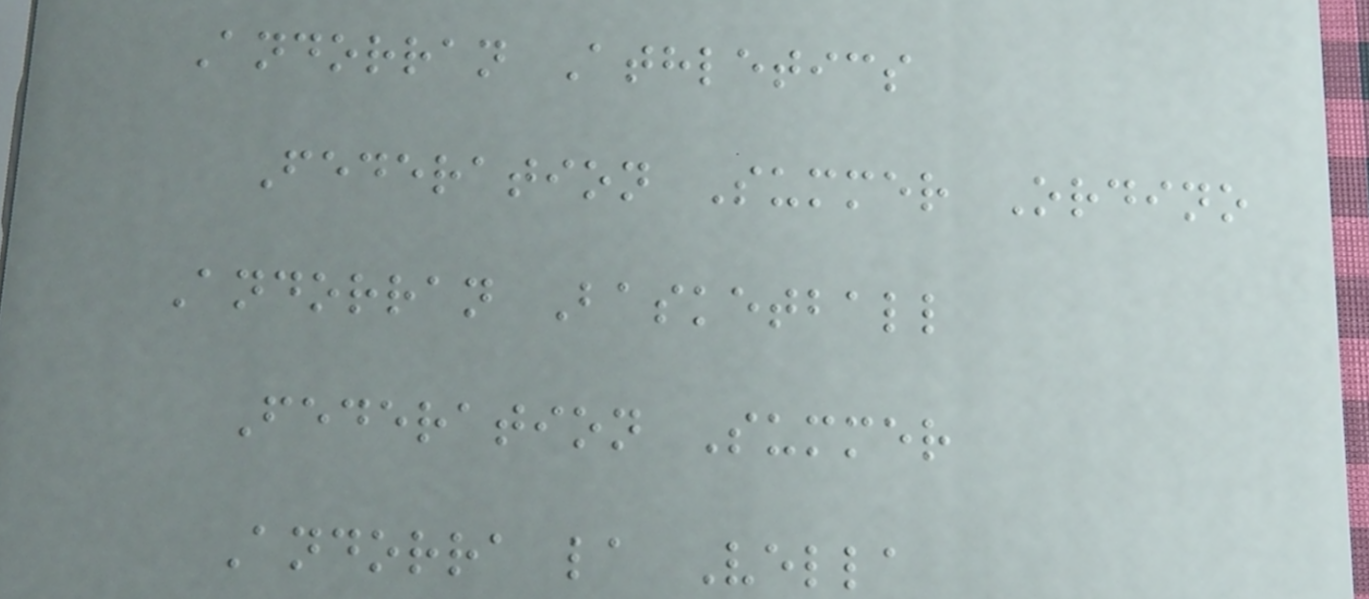Andorran Athletics
Federation Summer Ordino
Andorran Basketball
Federation Summer
Andorra la Vella
